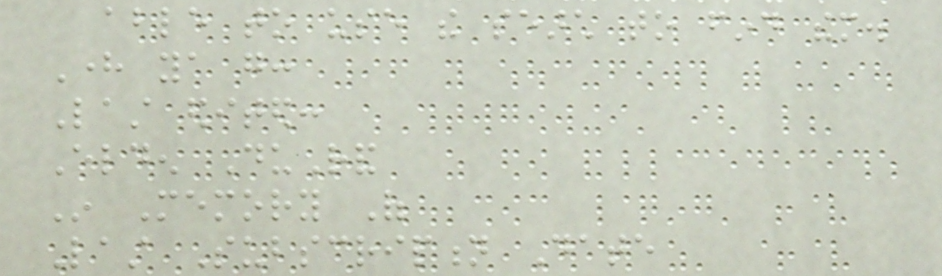able to use the search to find them.
Here ya go:
Last edited:
Elden DuRand
In Memory Of
Last Subscription Date
